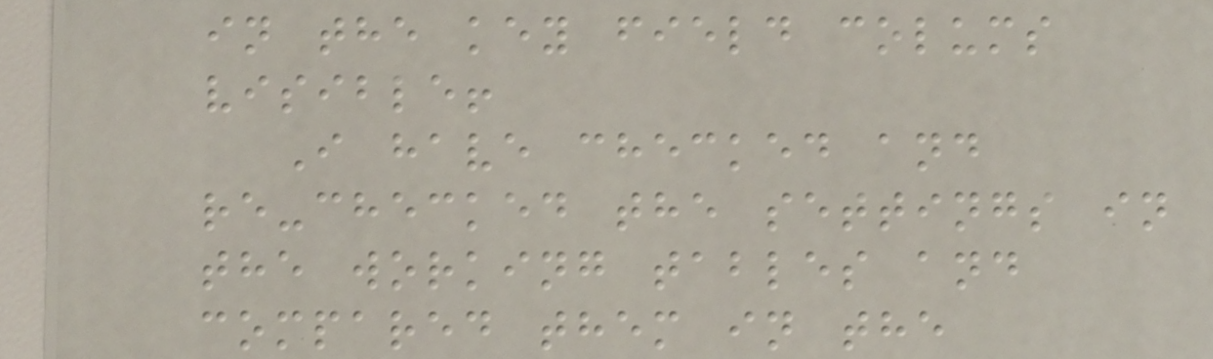in the key field colums
visible!
I have checked and
re-checked the settings in
the working tables and
compared them in the
